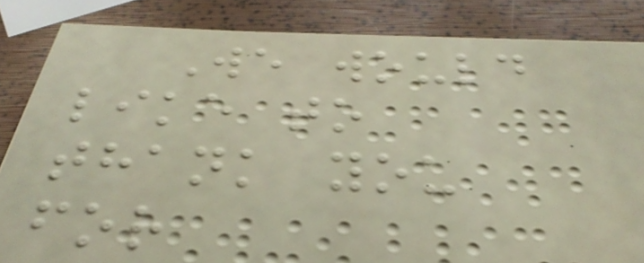We would
like to
thank you
for
